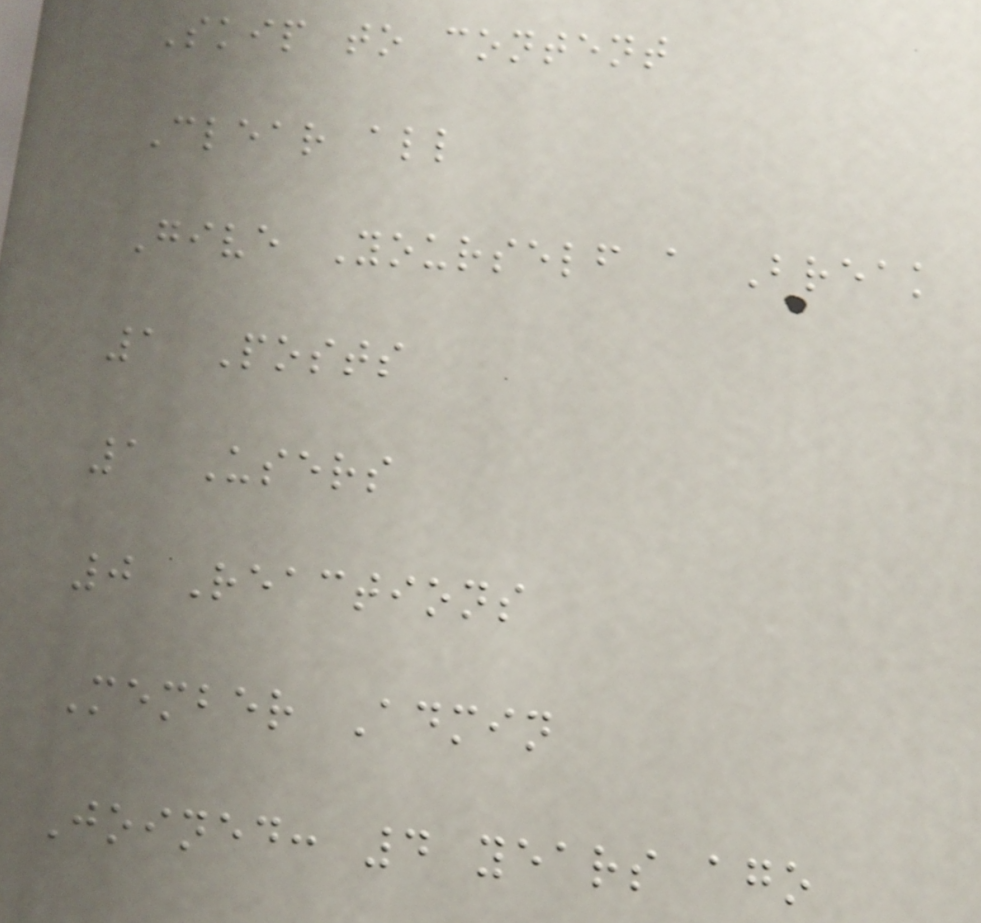Skip to content
Clear all
Give Yourself a Break
1 Posts
1 Users
0 Reactions
Member Admin
Joined: 4 years ago
